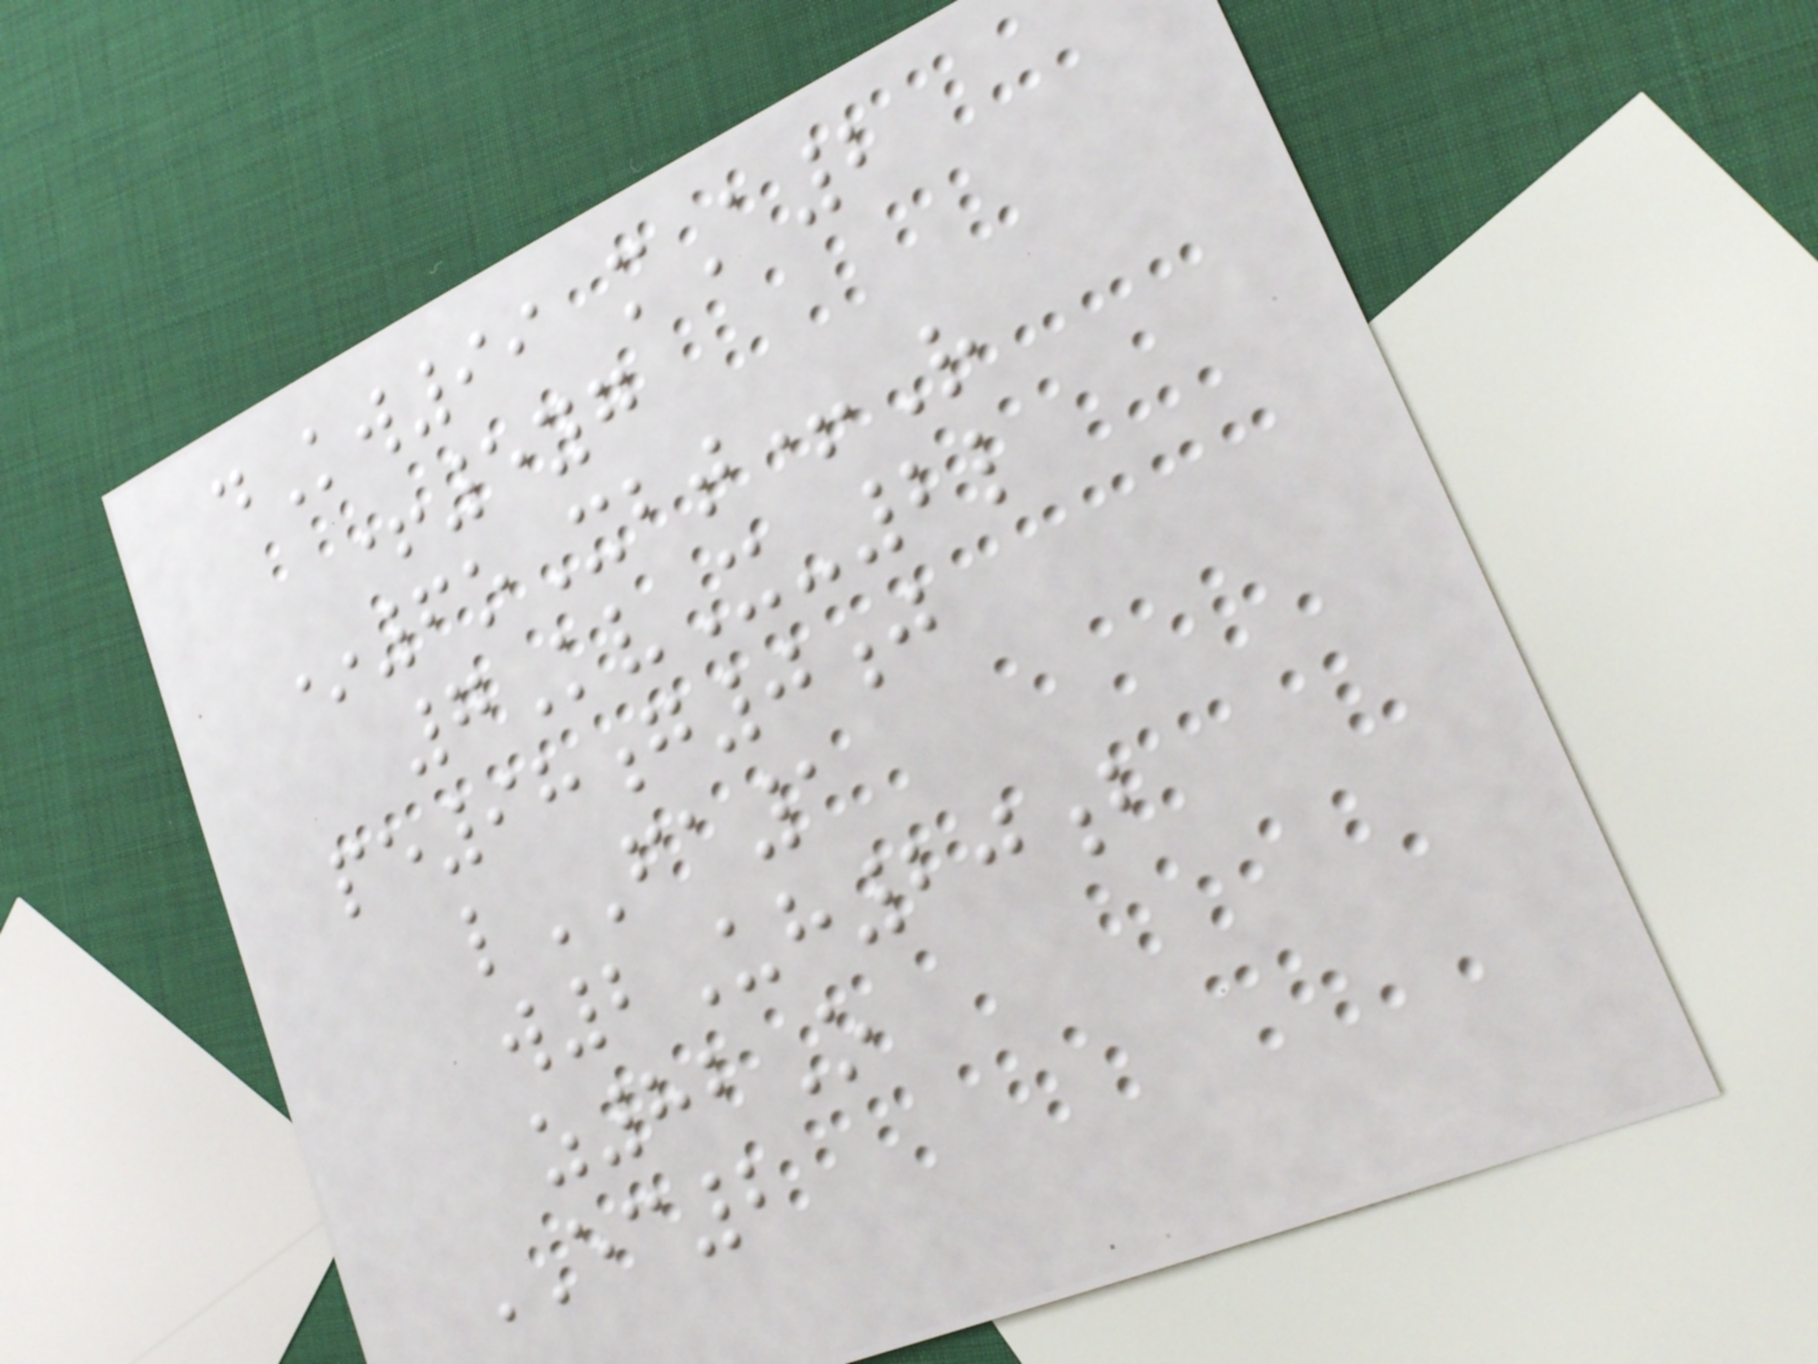dKw99 mA2
+5yg
*6oXbt+R
7KvX-2l
pe98g0j
lFA1
w2Uh20b
z82O
EC2
